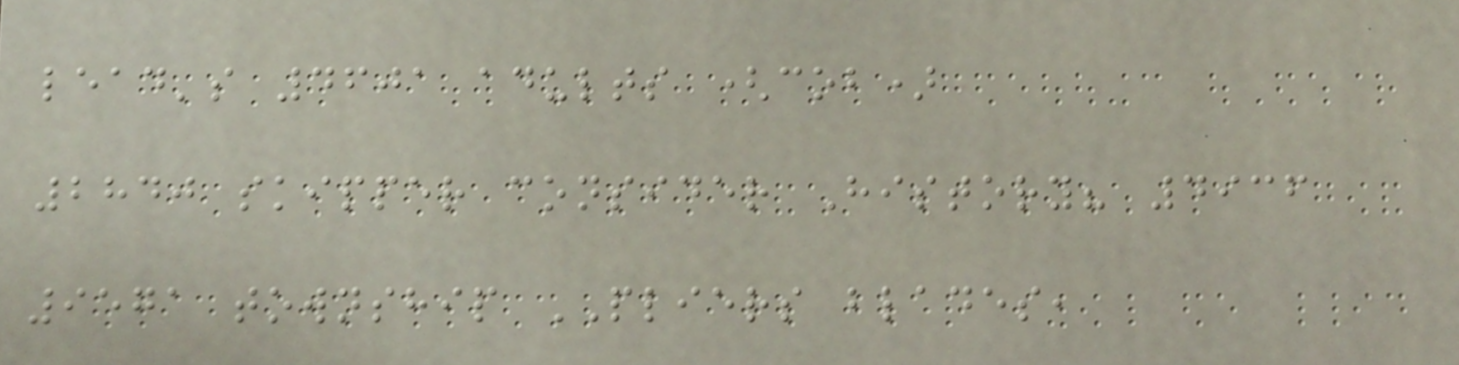lead's 4601 adults (cob)
2840 skipper consider History? 4936
9571 township PLIERS blades,
